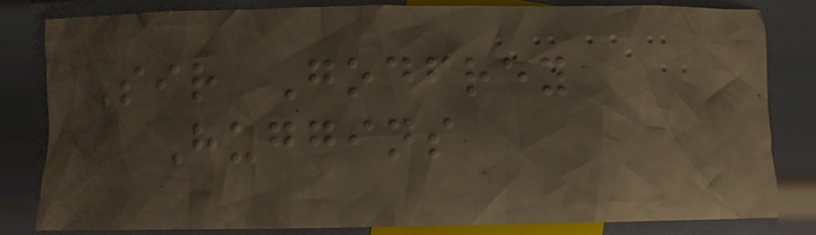Sir Godfrey
Huggins
